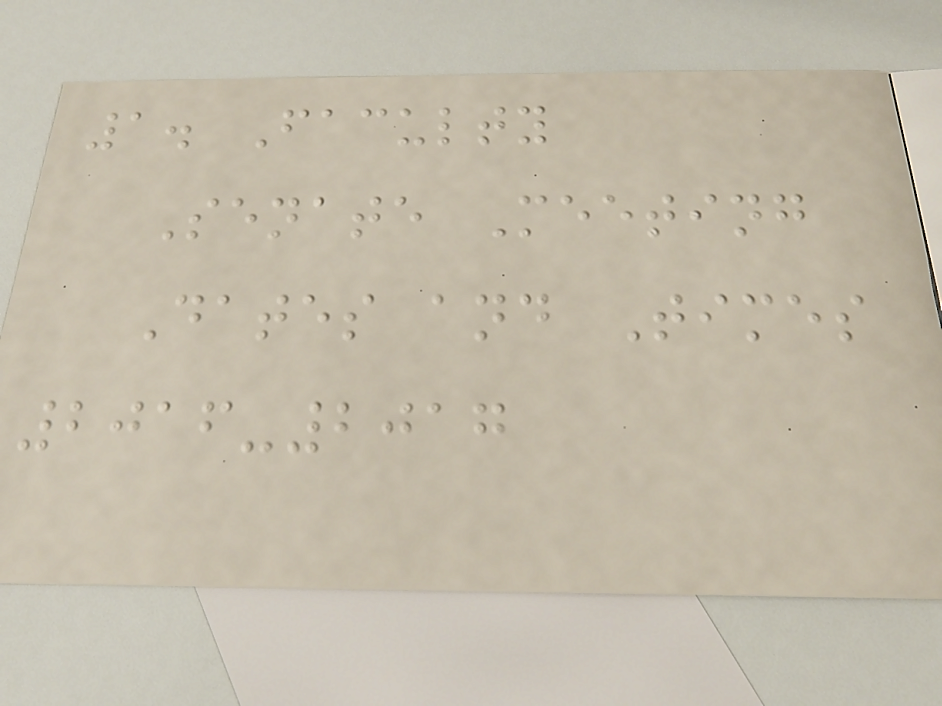1. Faculty
Senate Meeting
Dates and Times
2016-2017
